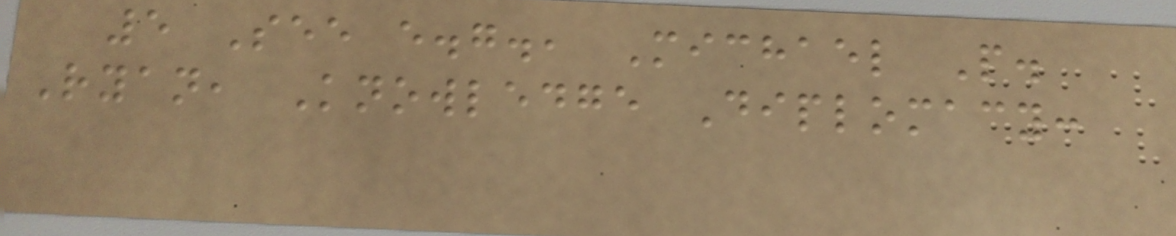5 See e.g., Michael P.
Ryan, Knowledge Diplomacy:
